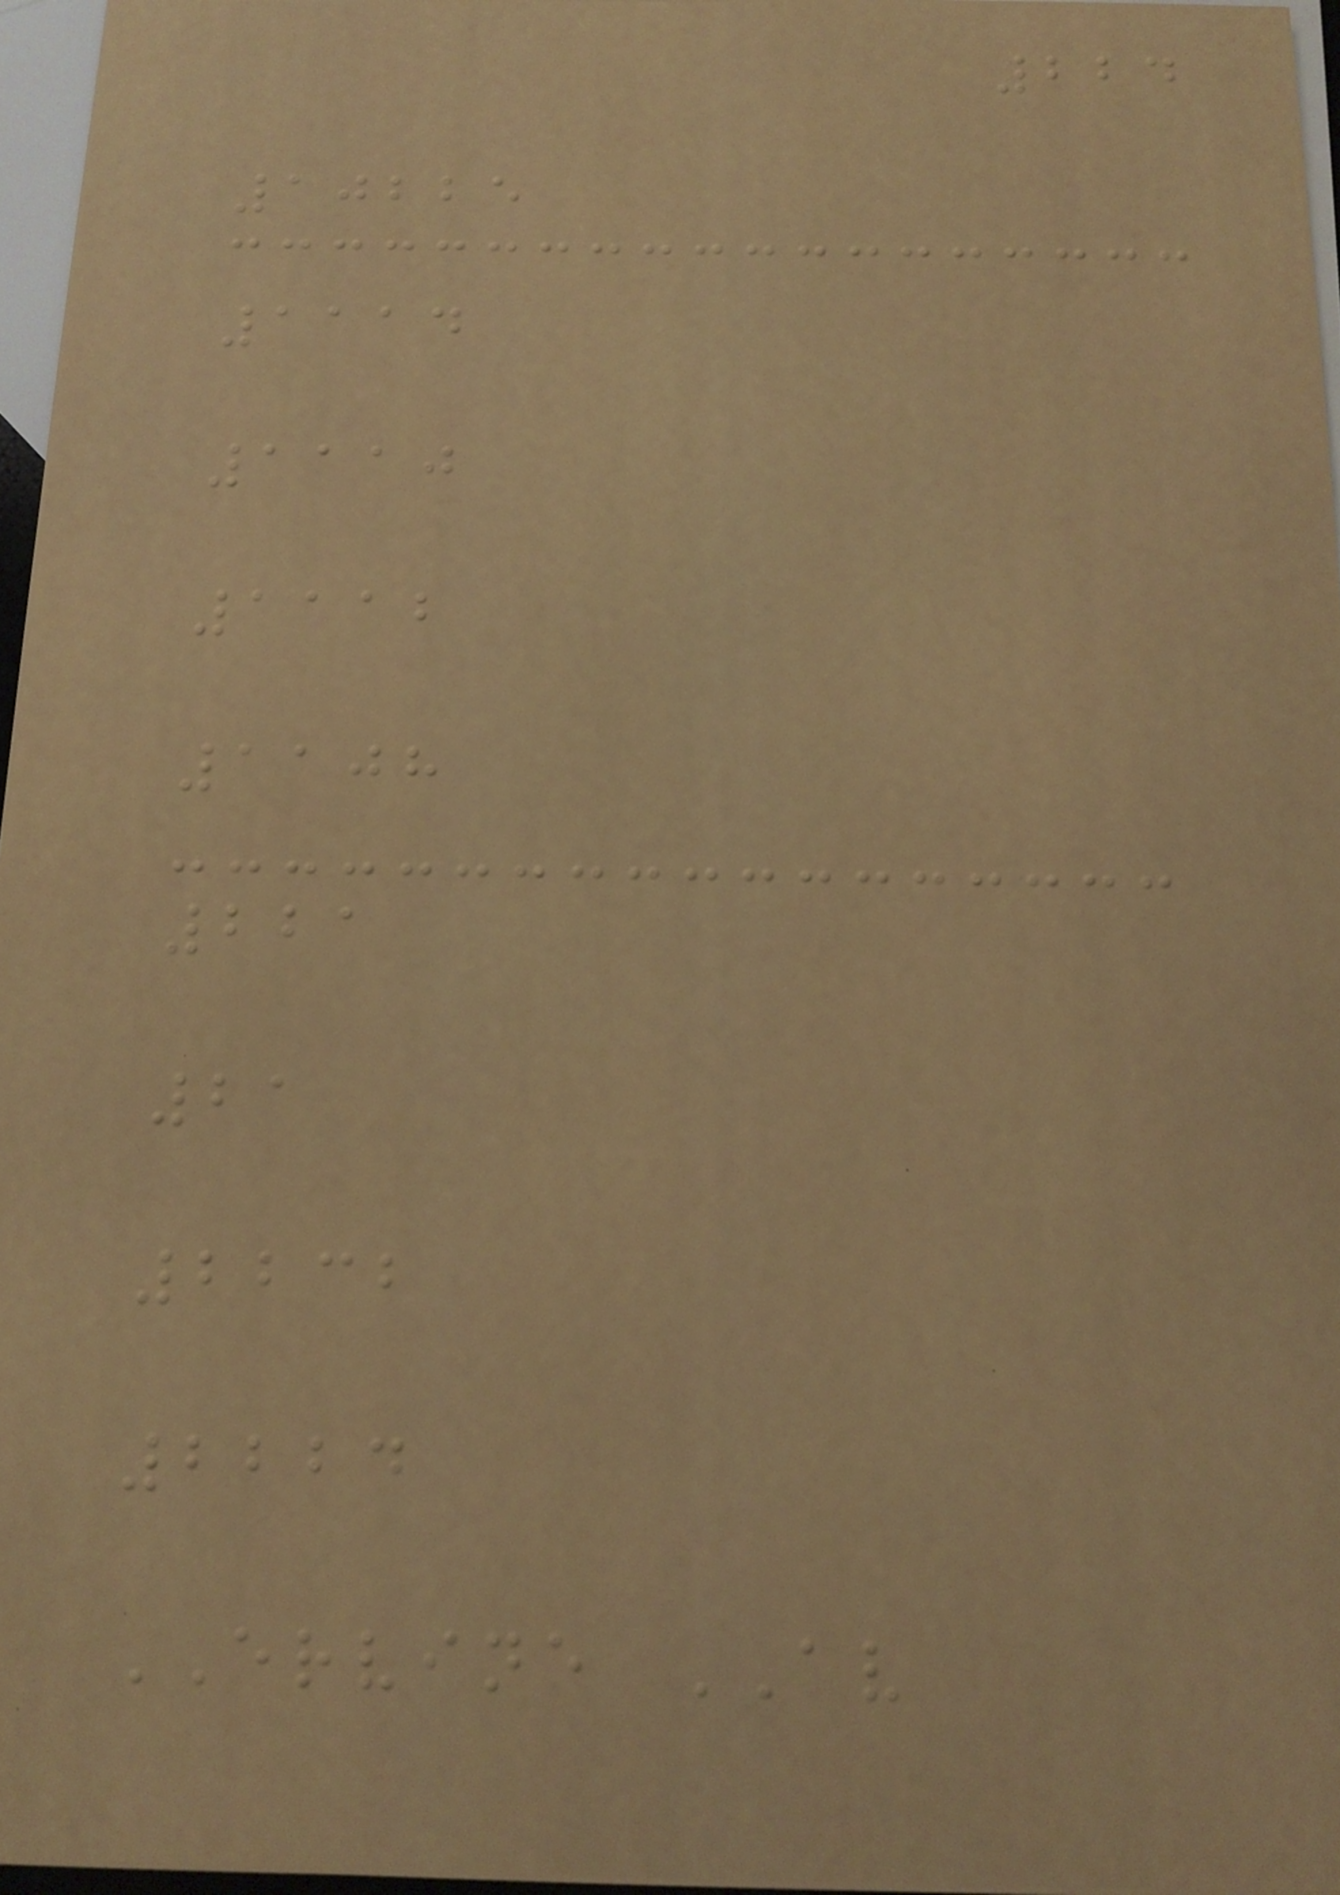224
10225
1114
1110
1112
1108
221
21
2232
2224
ERVINE AV
